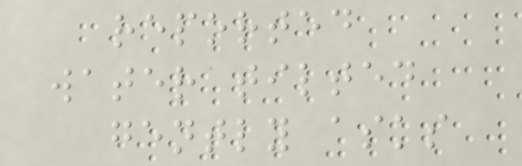reported
water tilted
gently asks
